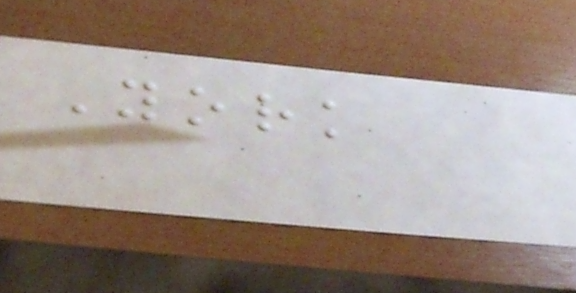York
